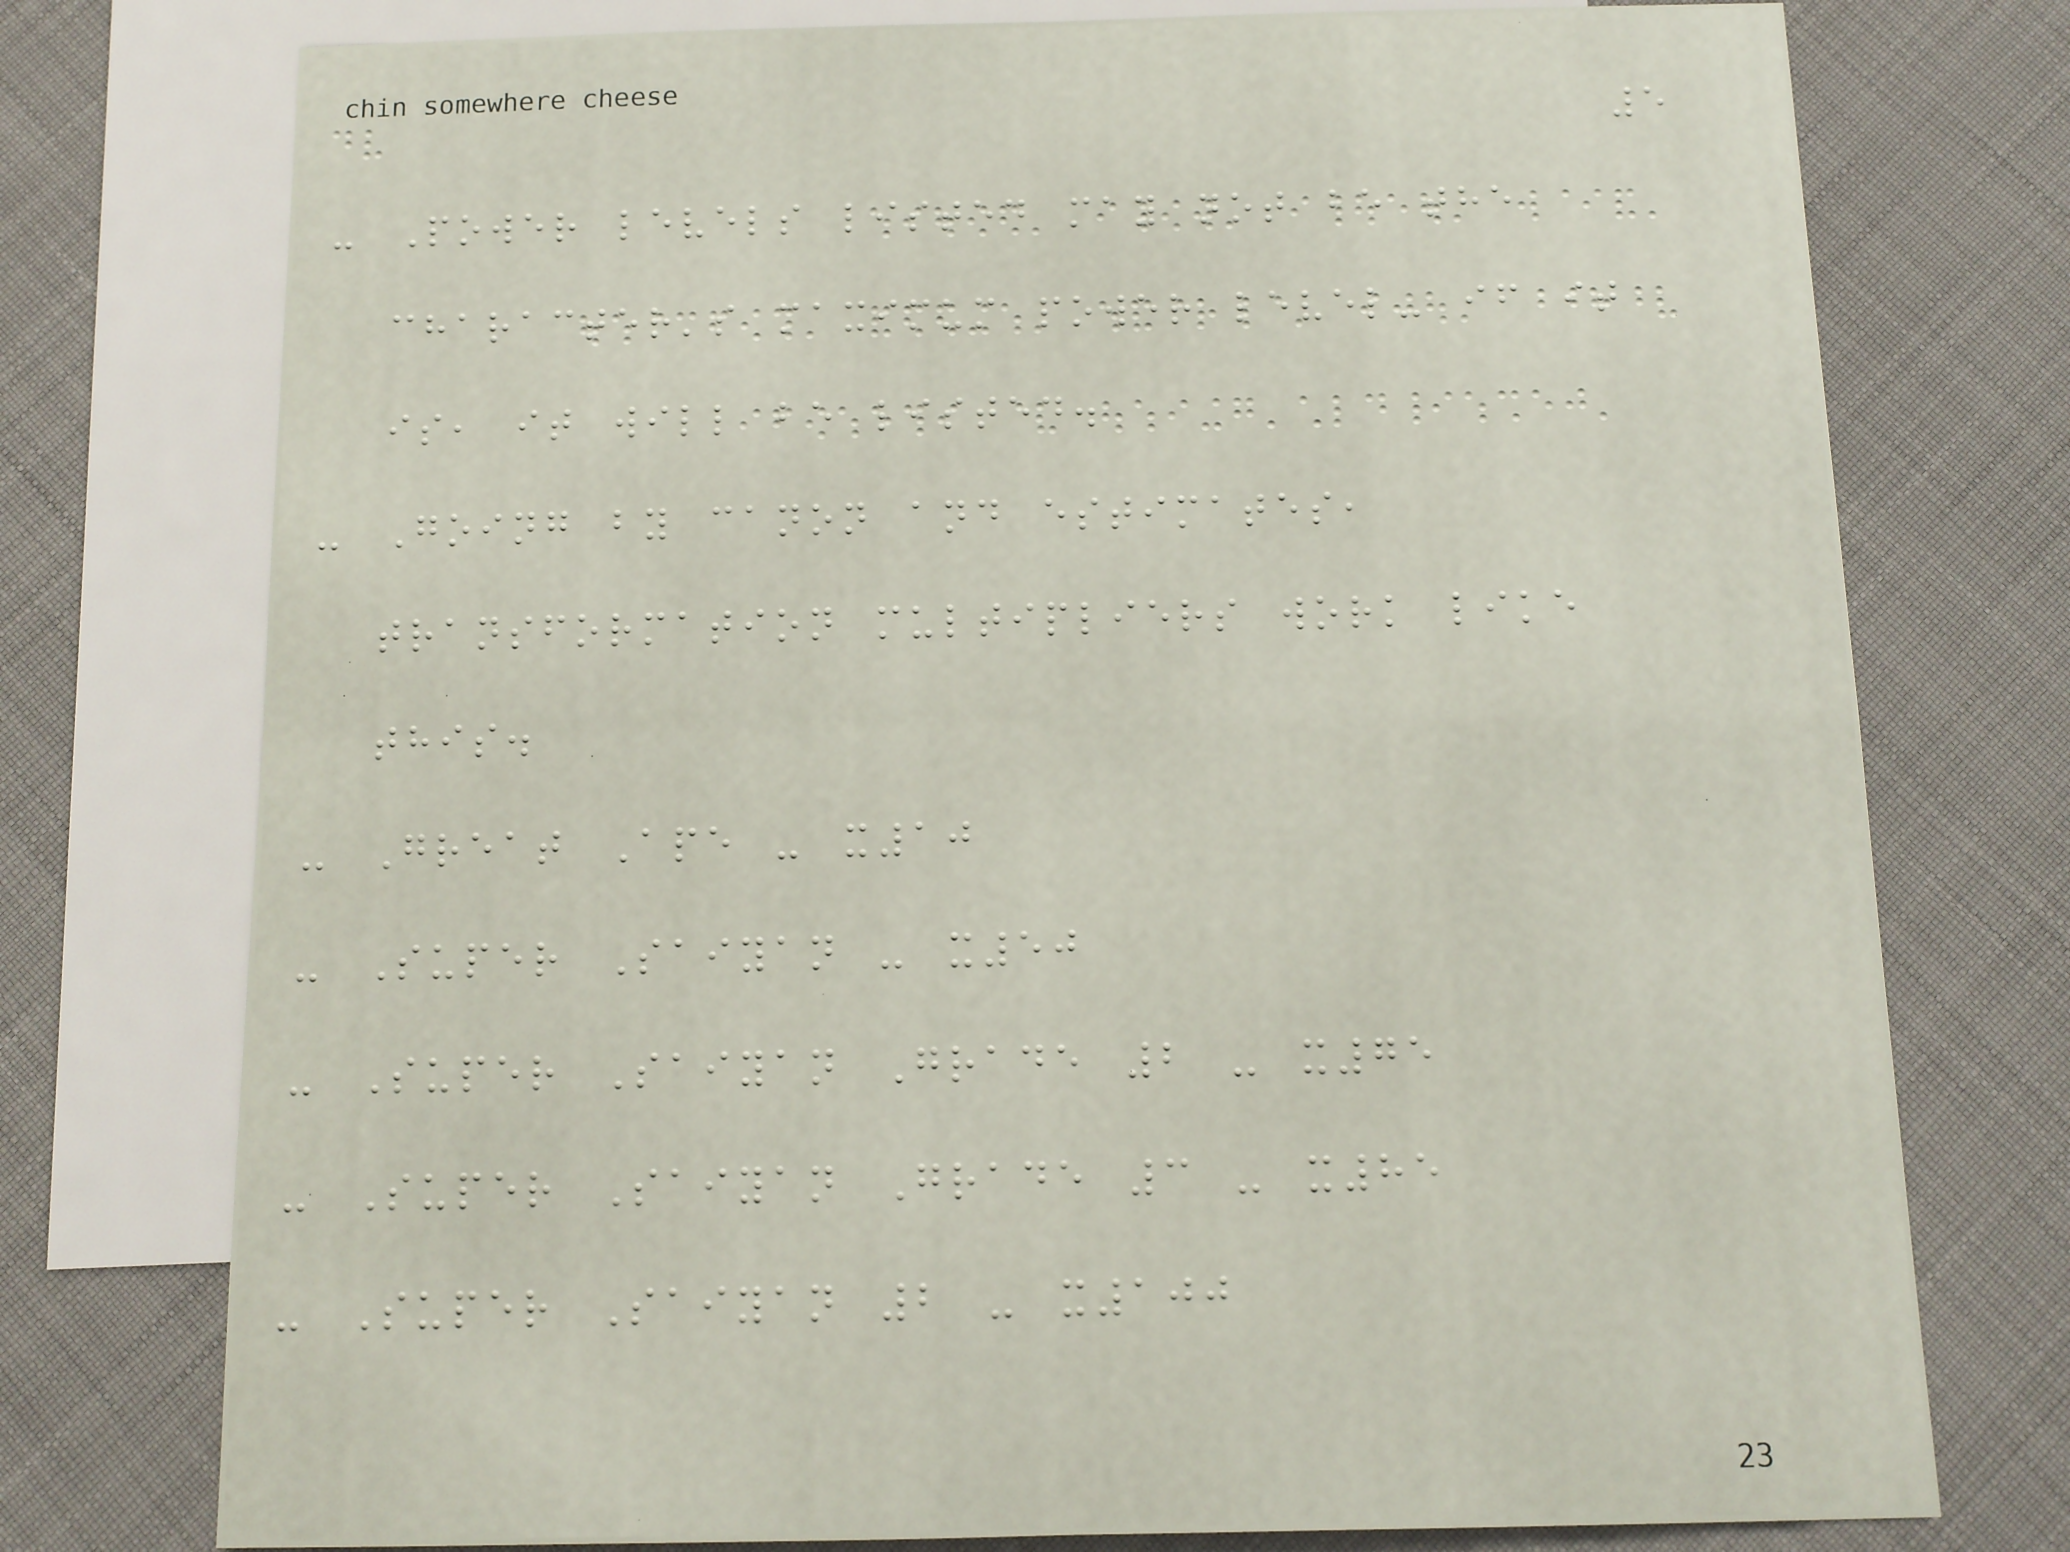5
- Power levels listed may not be the
character's maximum power level- if it
is, it will be listed.
- Going by canon and estimates,
transformation multipliers work like
this.
- Great Ape - x10
- Super Saiyan - x50
- Super Saiyan Grade 2 - x75
- Super Saiyan Grade 3 - x85
- Super Saiyan 2 - x100
